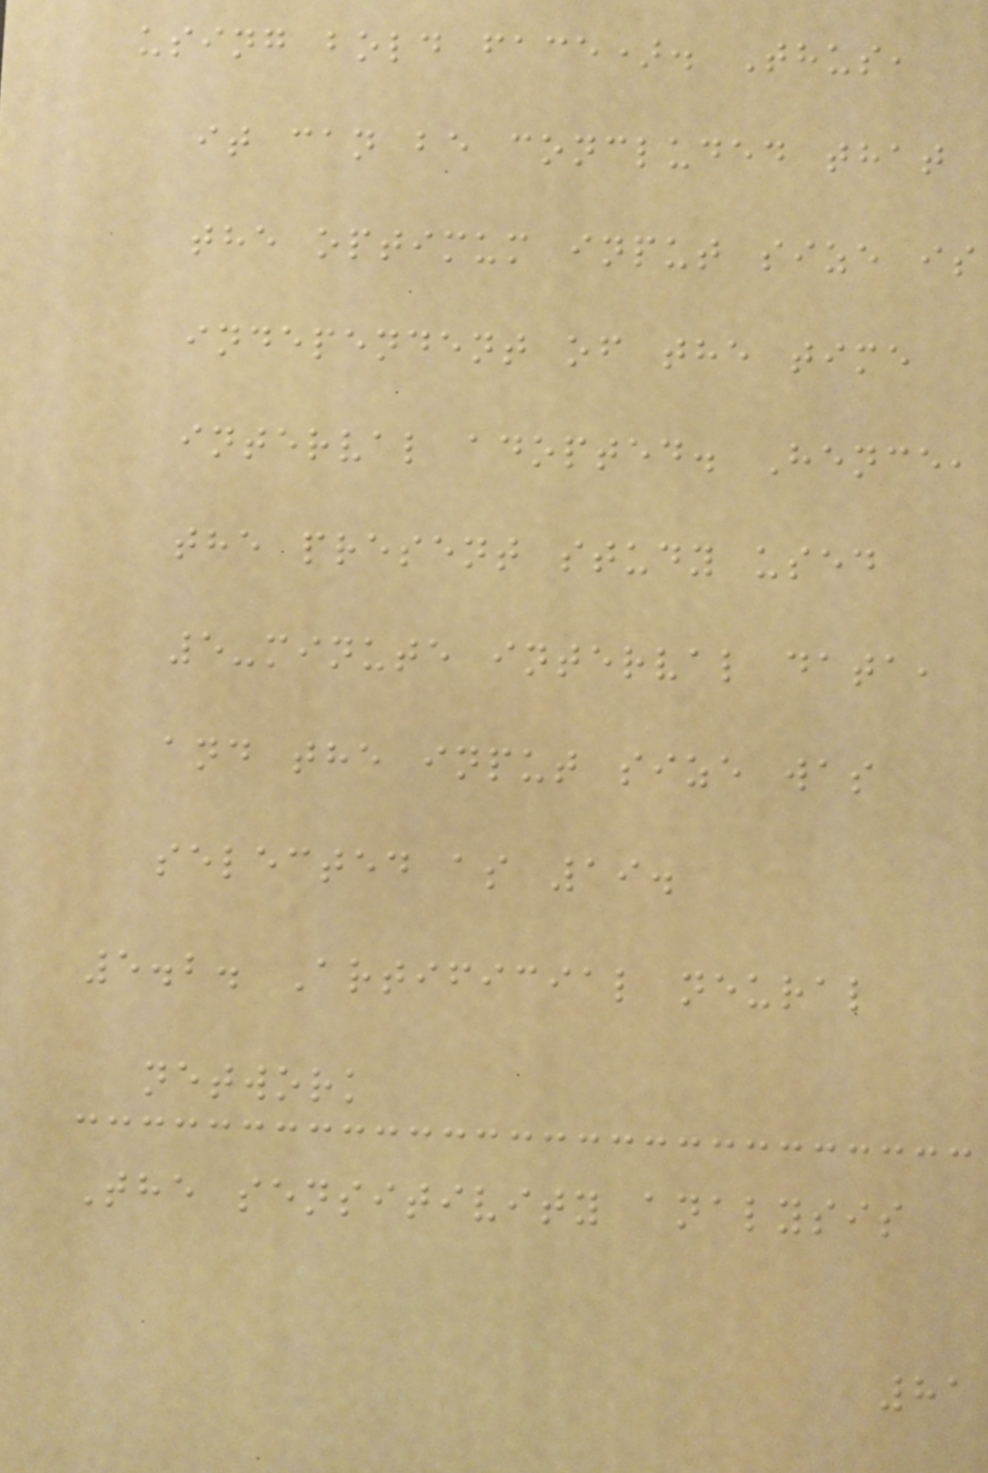using bold face). Thus,
it can be concluded that
the optimum input size is
independent of the time
interval adopted. Hence,
the present study used
5-minute interval data,
and the input size was
selected as 19.
5.2. Artificial neural
network
The sensitivity analysis
81
